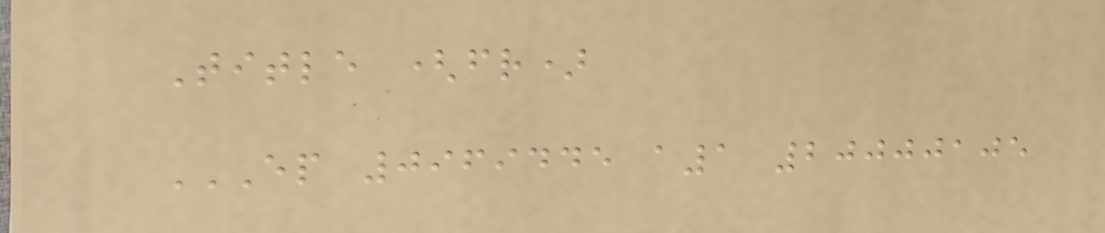Title (fr)
EP 0969445 A1 20000105
